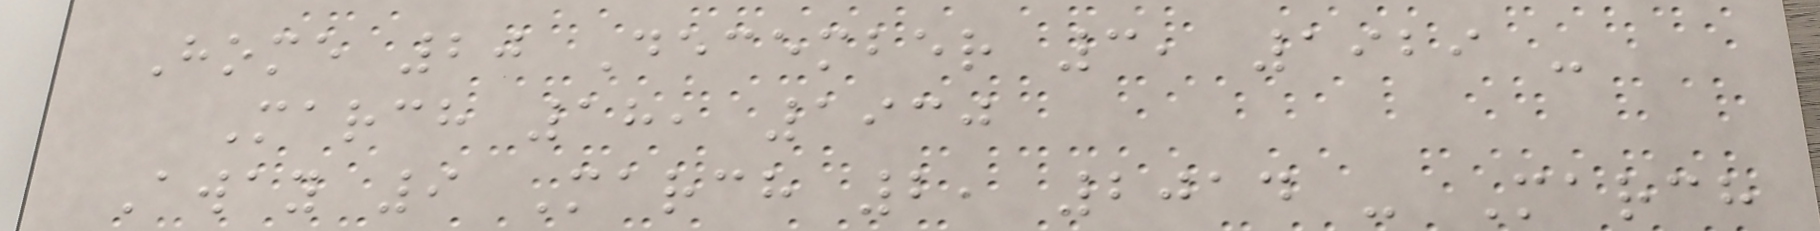Home 20 December 3, 1929 -
March 18, 1930
Away 9 March 2, 2014 - March
